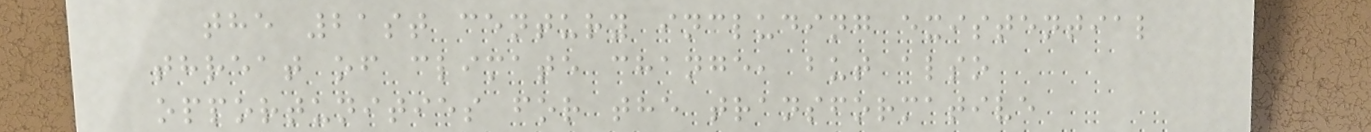the 21st century including existential
threat of climate change, but also
opportunities for the transformative
